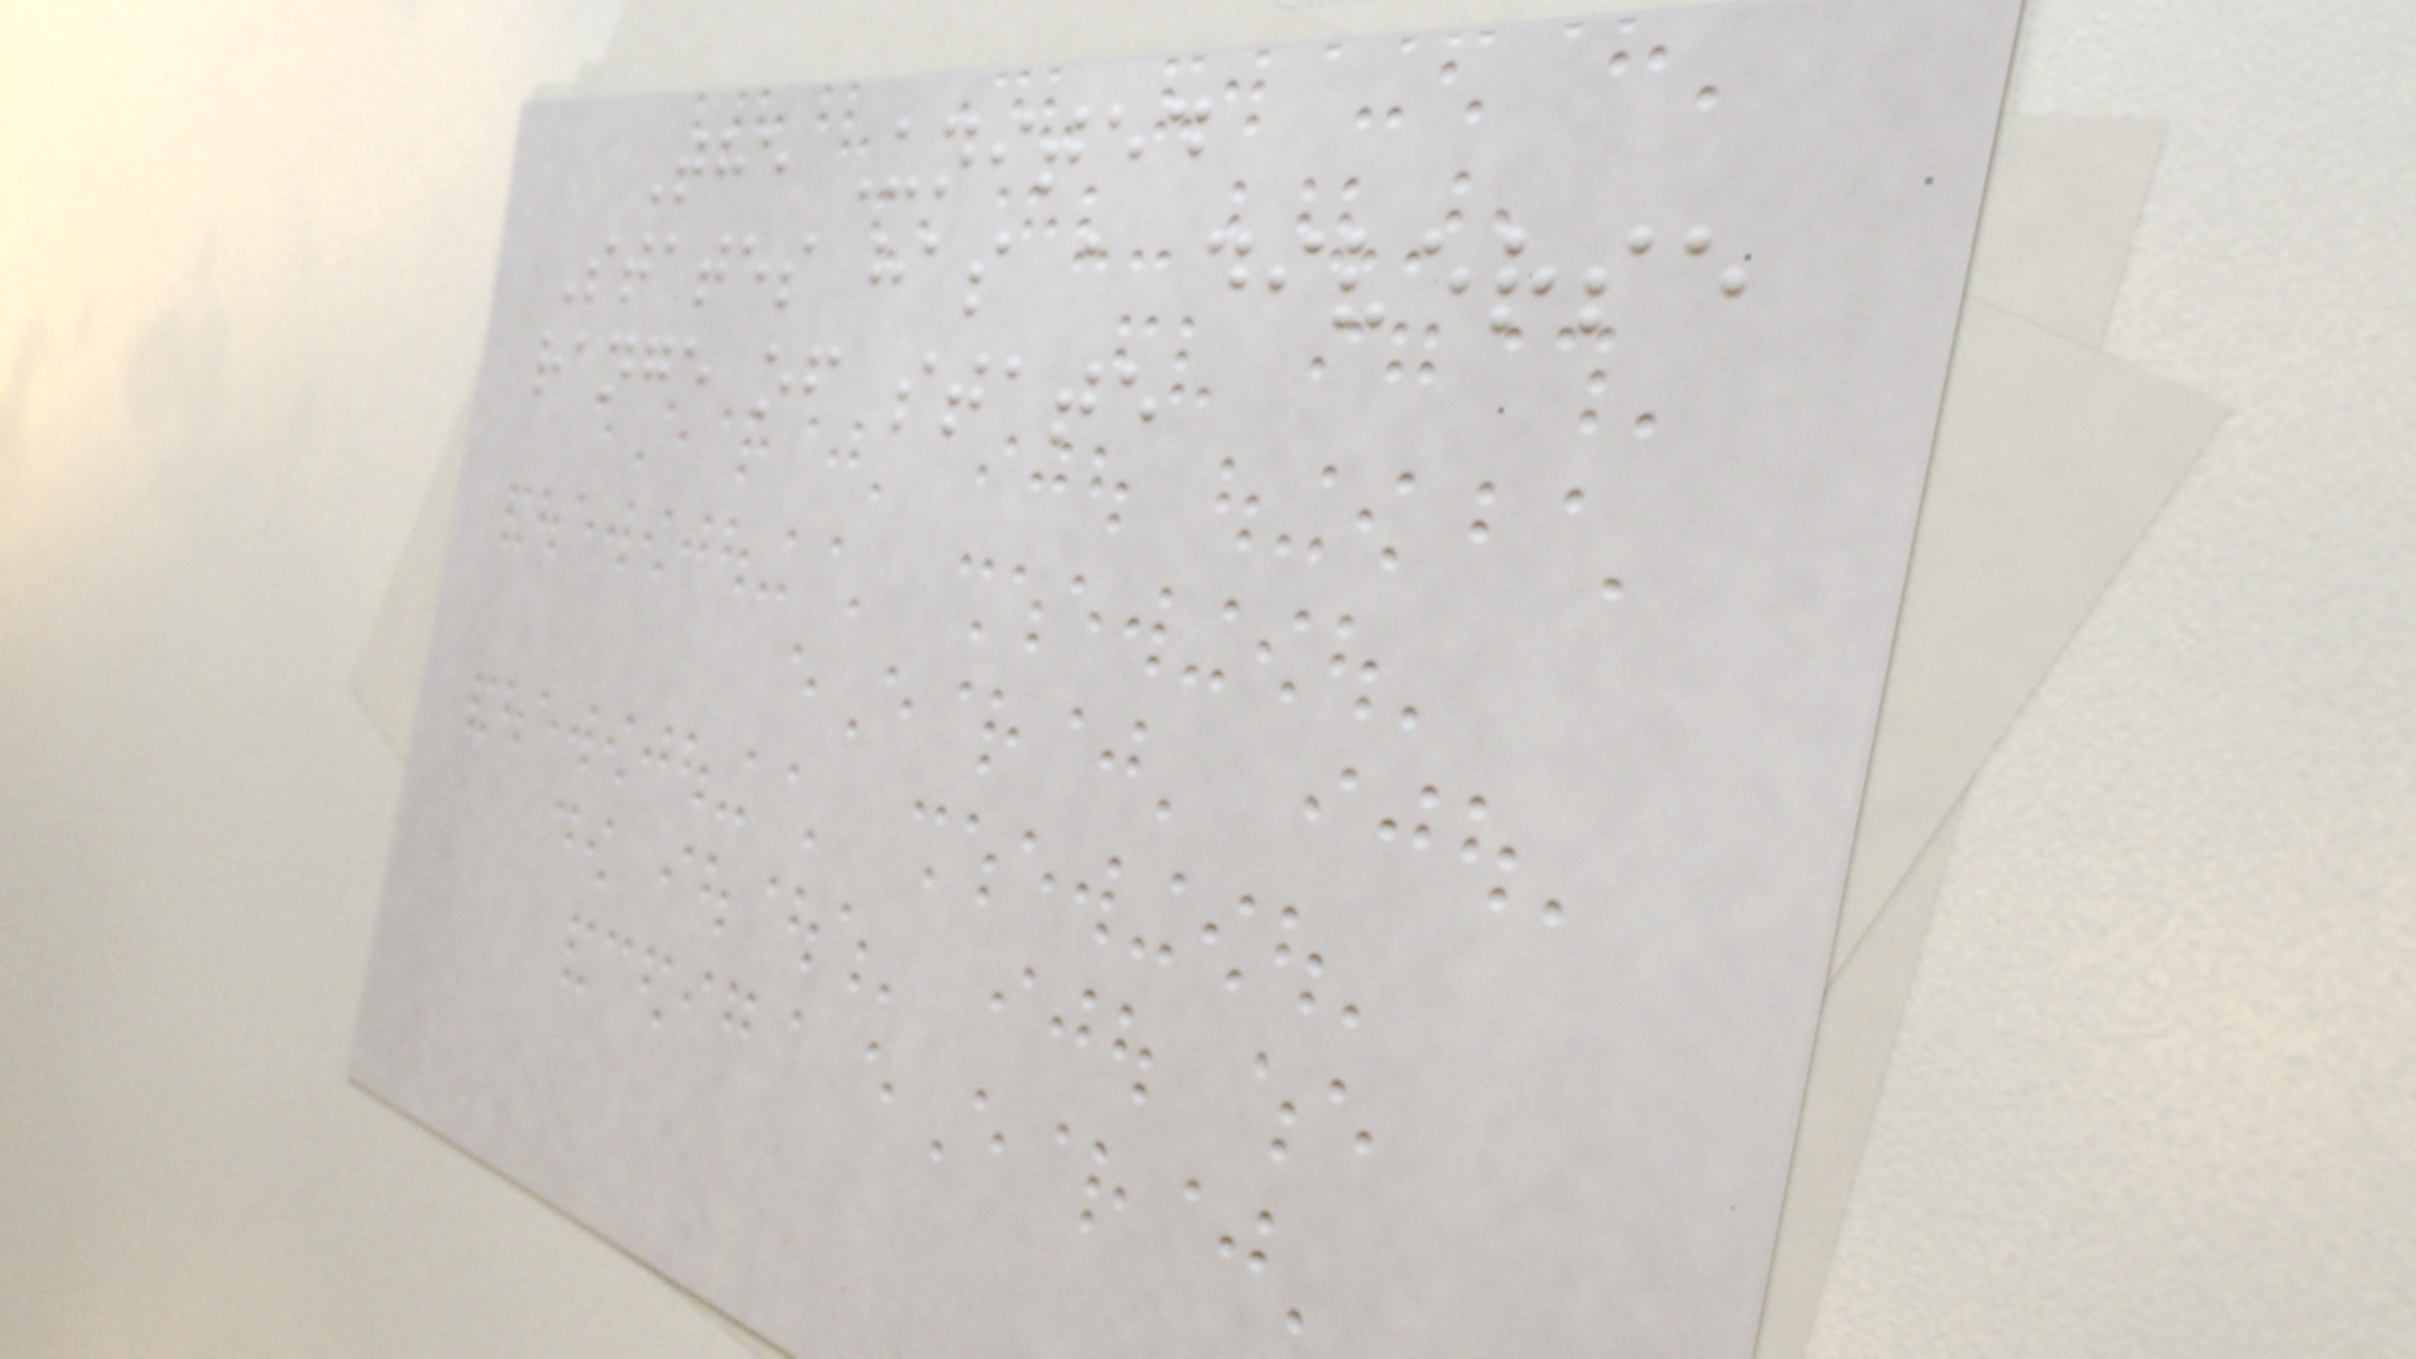The United
States has a diverse
range of state
